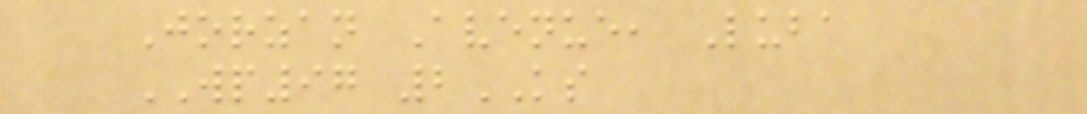Jorzan Avenue, Luba
WP97 2KS
